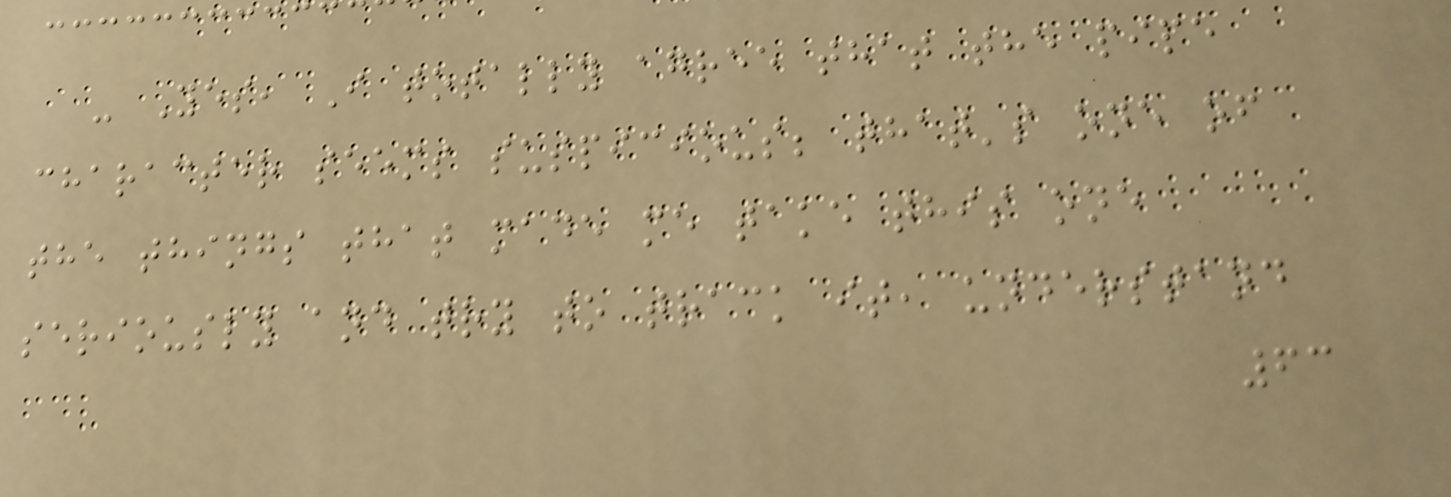- Yes, I totally agree that the pipe
character seems suspicious; that's one of
the things that made me take this one
seriously and try to track it, understand
63
